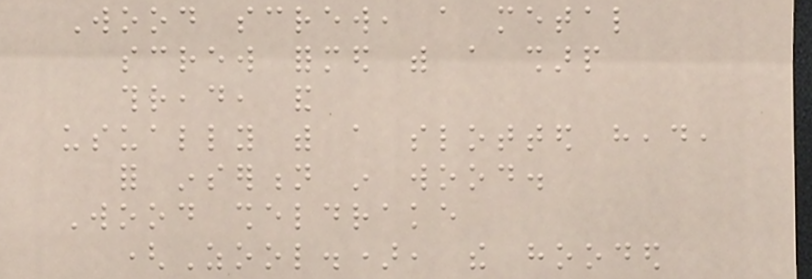Wood screw, a metal
screw formed with a sharp
thread, and
usually with a slotted head,
for insertion in wood.
Wood sheldrake
(Zool.), the hooded
